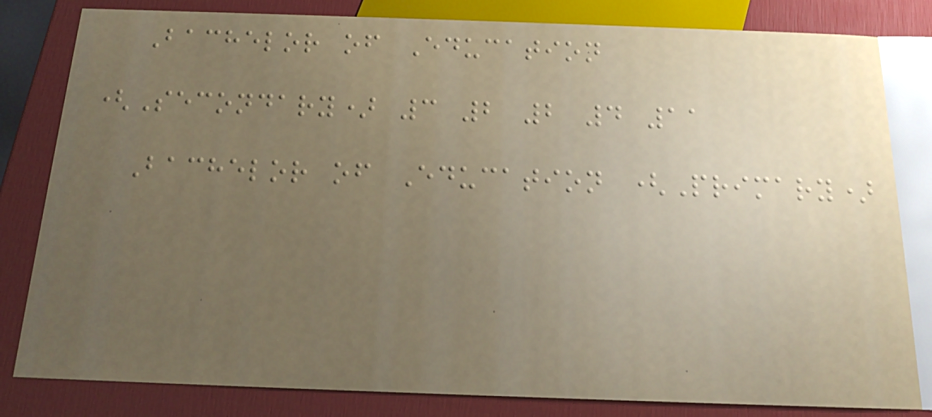Bachelor of Education
(Secondary) 3 2 2 4 11
Bachelor of Education (Primary)
